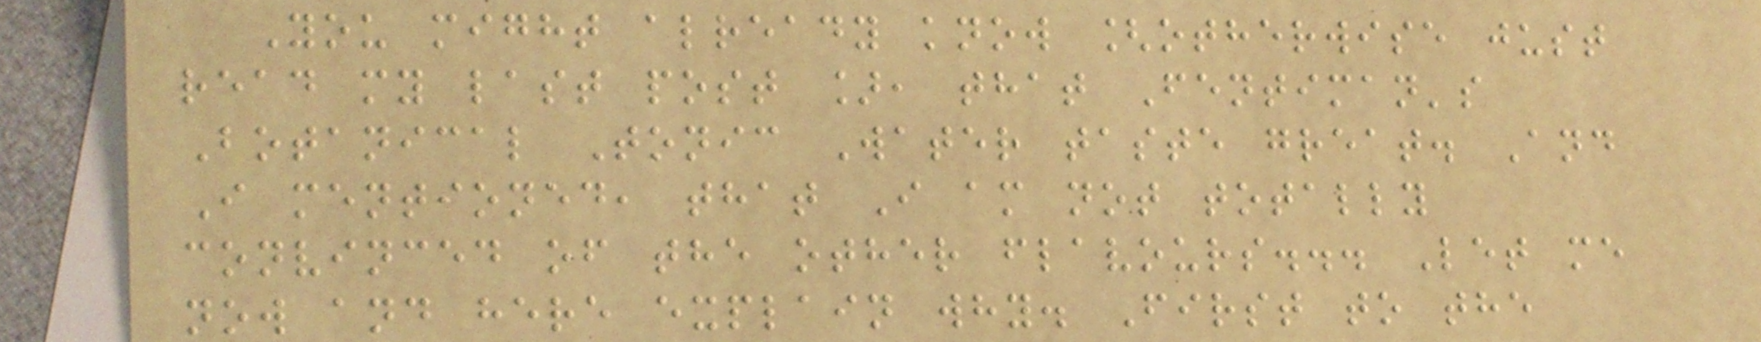You might already know [otherwise just
read my last post ], that Fentiman's
Botanical Tonic Water taste great. And
I mentioned, that I am not totally
convinced of the other flavours... Let me
now and here explain why. First to the
